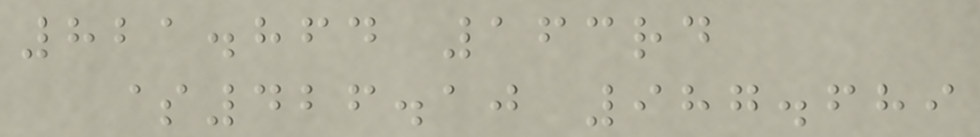821.864 163rd
$426.10 987.689
